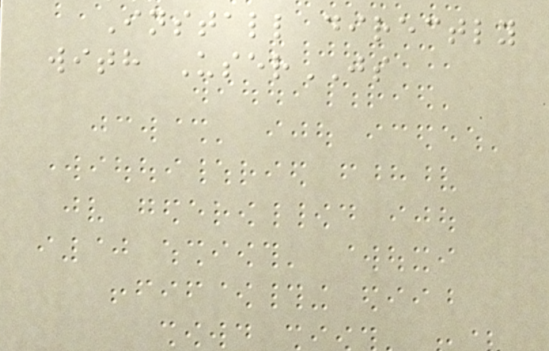Install directly
with UserJS
